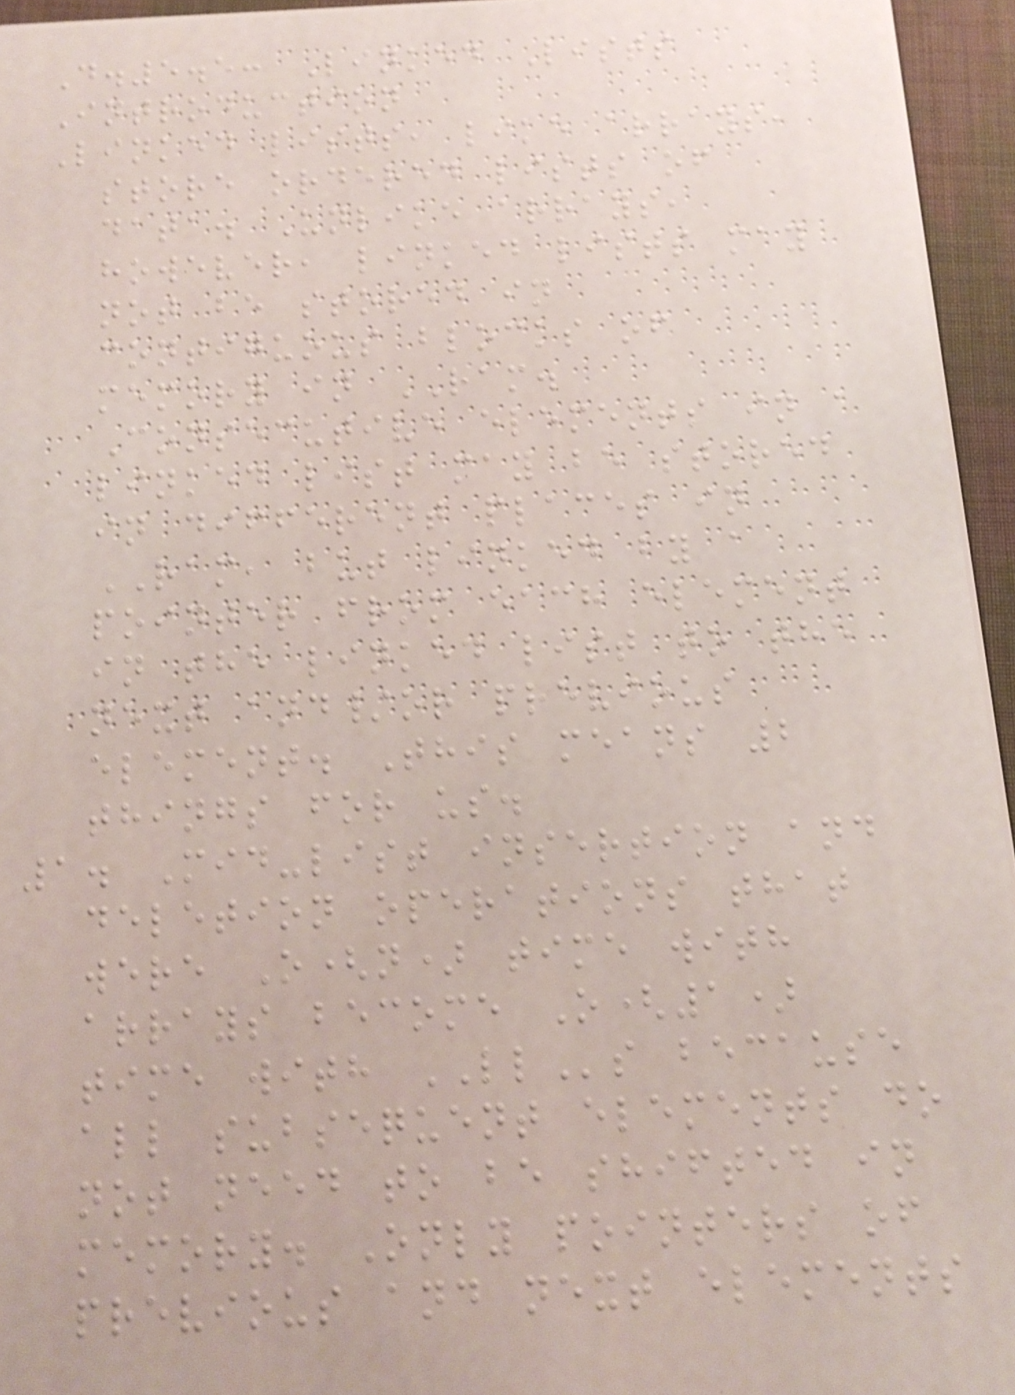D.5.5: Linked Lists
Introduction
Linked lists, like arrays,
store ordered lists of
data. Unlike arrays,
however, linked lists may
not be stored in
contiguous blocks of
memory in RAM.
Consecutive elements in a
linked list may be stored
in different places in
RAM, but linked by a
pointer from each element
in the linked list to the
next and/or previous
element. This means 2
things for us.
1. Mid-list insertion and
deletion operations that
were O(n) time with
arrays become O(1)
time with LLs because
all subsequent elements do
not need to be shifted in
memory. Only pointers of
previous and next elements
